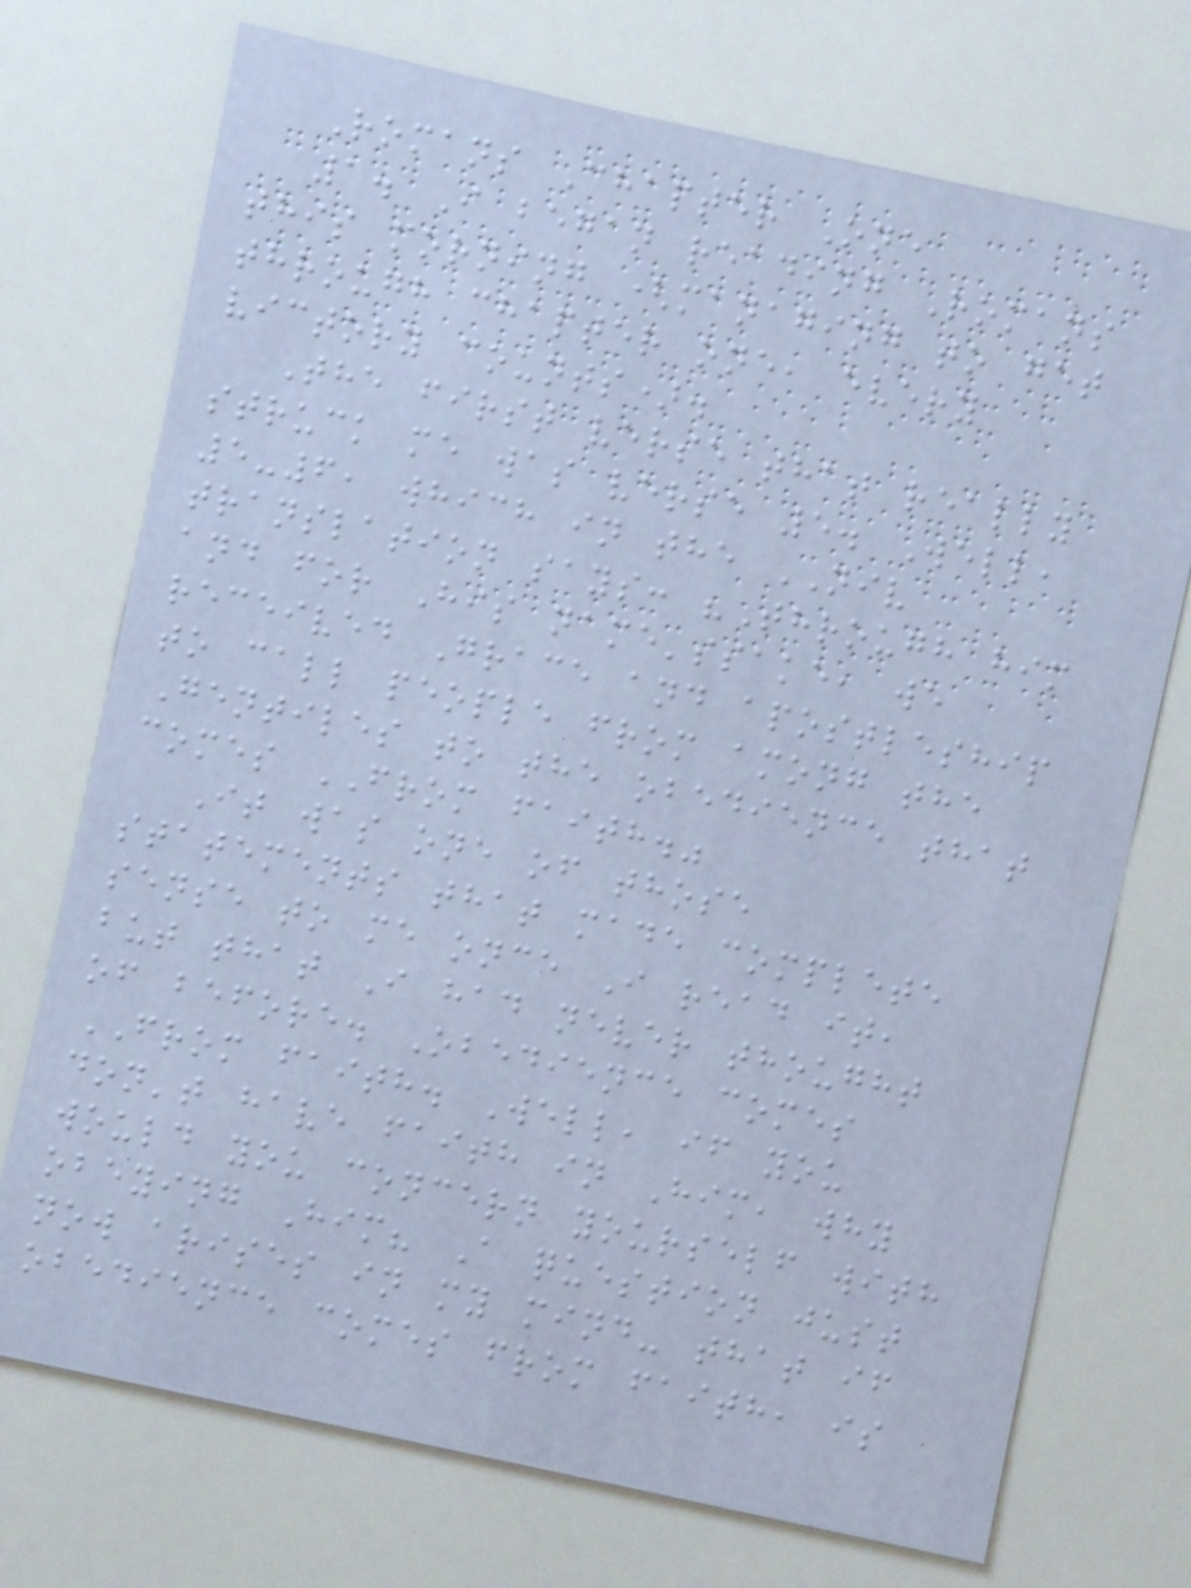Romans Chapter One
1. I began reading Romans
this morning (managing to get
through chapter one, every
victory counts).
The first verse that really
struck me was verse 5. Well,
5-6, which in the NIV
translation says: "Through him
and for His name'ssake, we
received Grace and apostleship
to call people from among the
Gentiles to the obedience that
comes FROM faith."
It was one of those
statements that made complete
sense to me once I read it,
but that I had never thought
of before. Obedience comes
FROM faith. Well, if you
don't have faith in Him, why
would you concern yourself with
obeying Him? A question just
now arises in my mind- that if
obedience comes from faith, is
